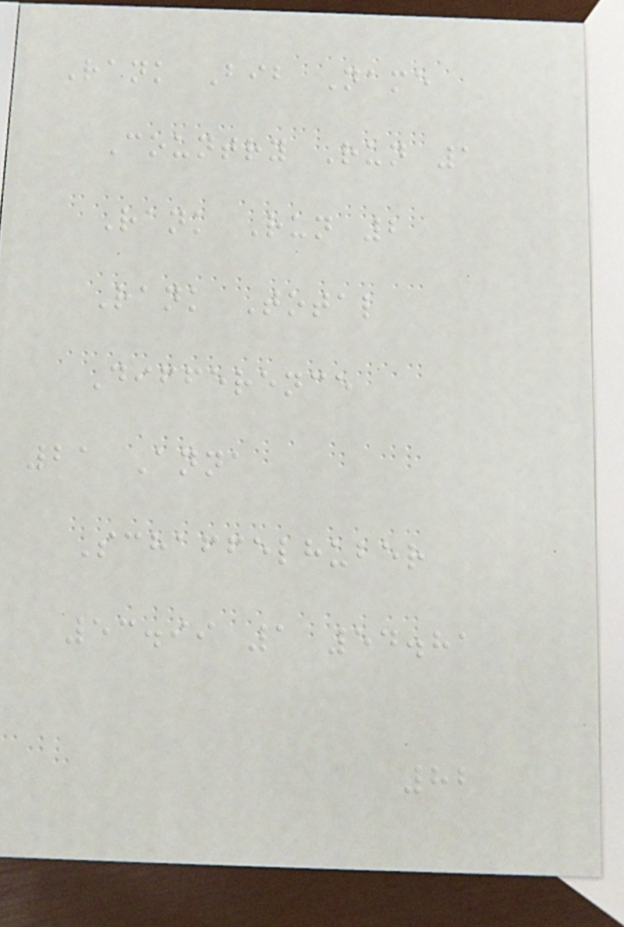Rank Bib Name
Country Run 1
Rank Run 2
Rank Total
Difference
21 Anna
Schaffelhuber
53.99 1 54.81
82
